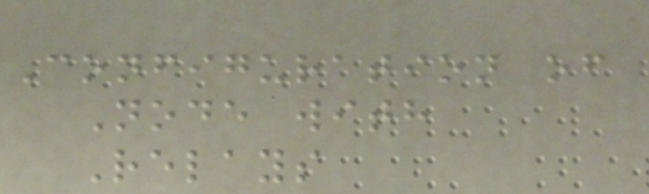Configuration of
Node with
Relays
